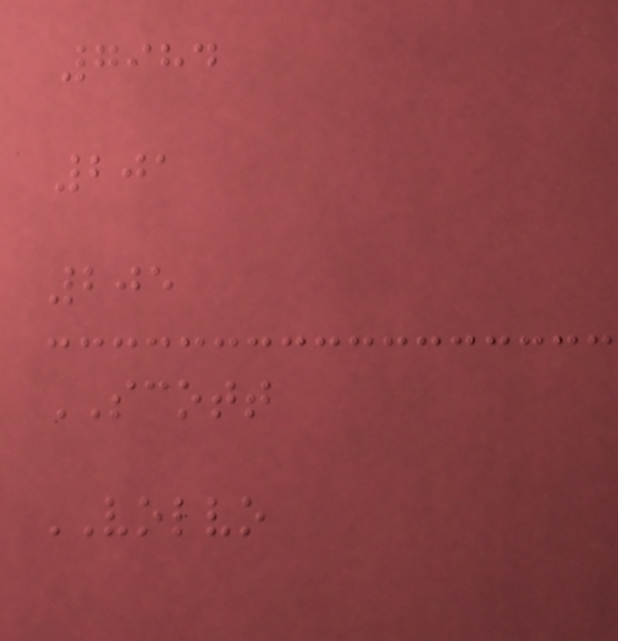7984
201
205
SCOTT
VOLVO
